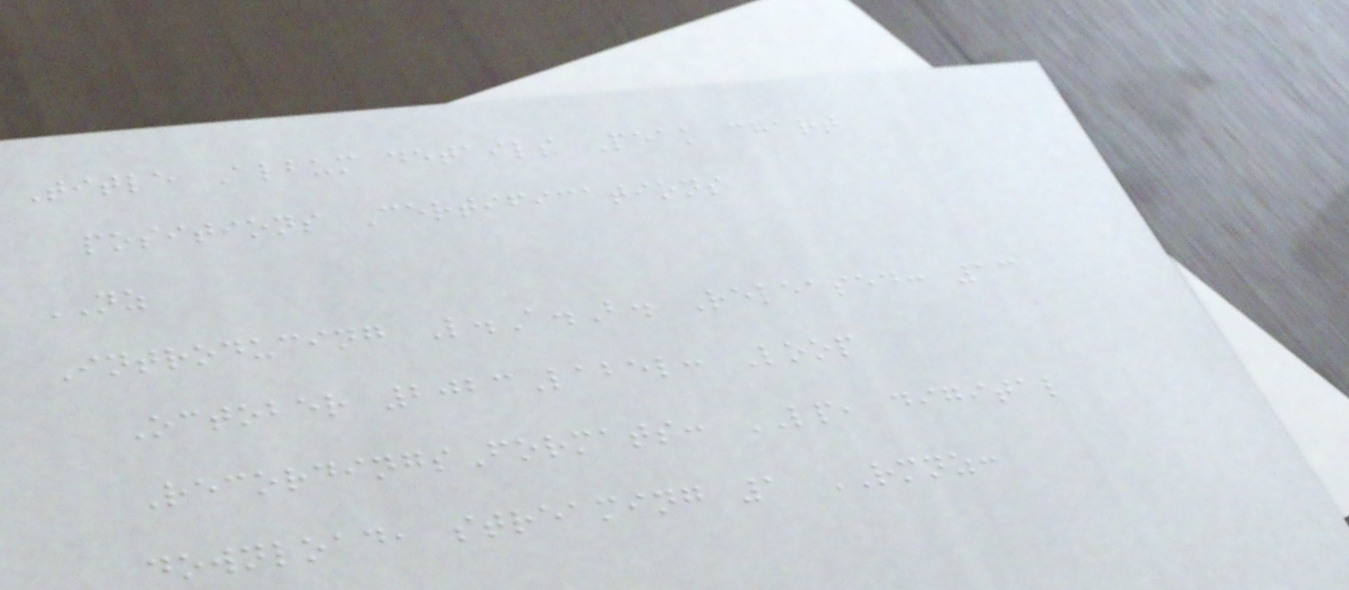Title Album details Peak chart
positions Certifications
NZ
Introducing L.A.B. Released: 13
October 2023Label: Loop
RecordingsFormats: LP, digital
download, streaming 1 RMNZ:
